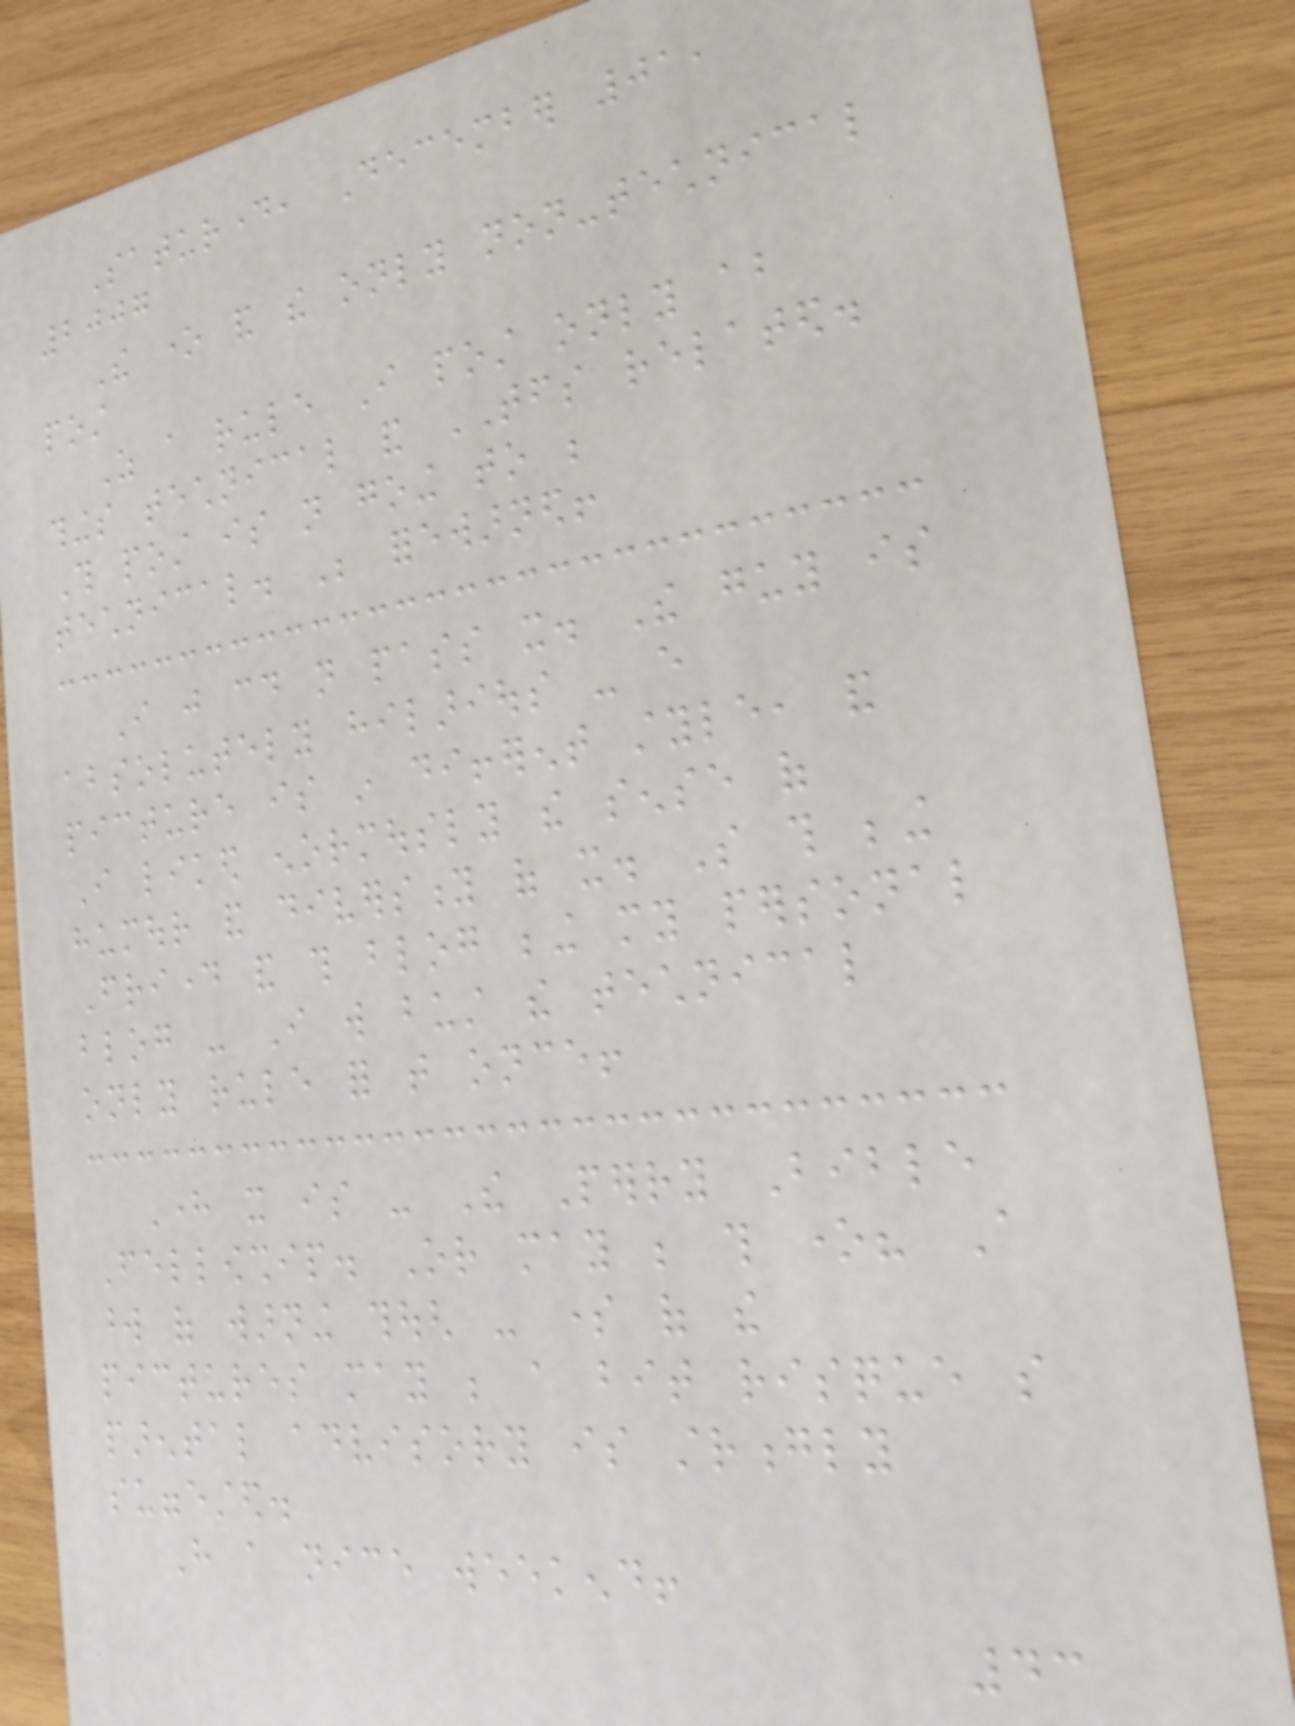Saturday, December 01,
2007
The one and the only non-technical
post
As a rule I post only about
things technical and TFS related.
This post is not going to be
technical. Be forewarned!
I just could not pass it. The guy is
absolutely hilarious - every
picture is in different style, and
I liked enormously the sense of
humour and diversity of it. So this being
Friday and this blog being my personal
blog - I will bust the technical
only rule for that once!
Here it is - The Perry Bible
Fellowship. Or may be this one? A
word of warning though - some of the
pictures may be a bit risque so
parental advisory is strongly
suggested.
Have a nice weekend!
43
